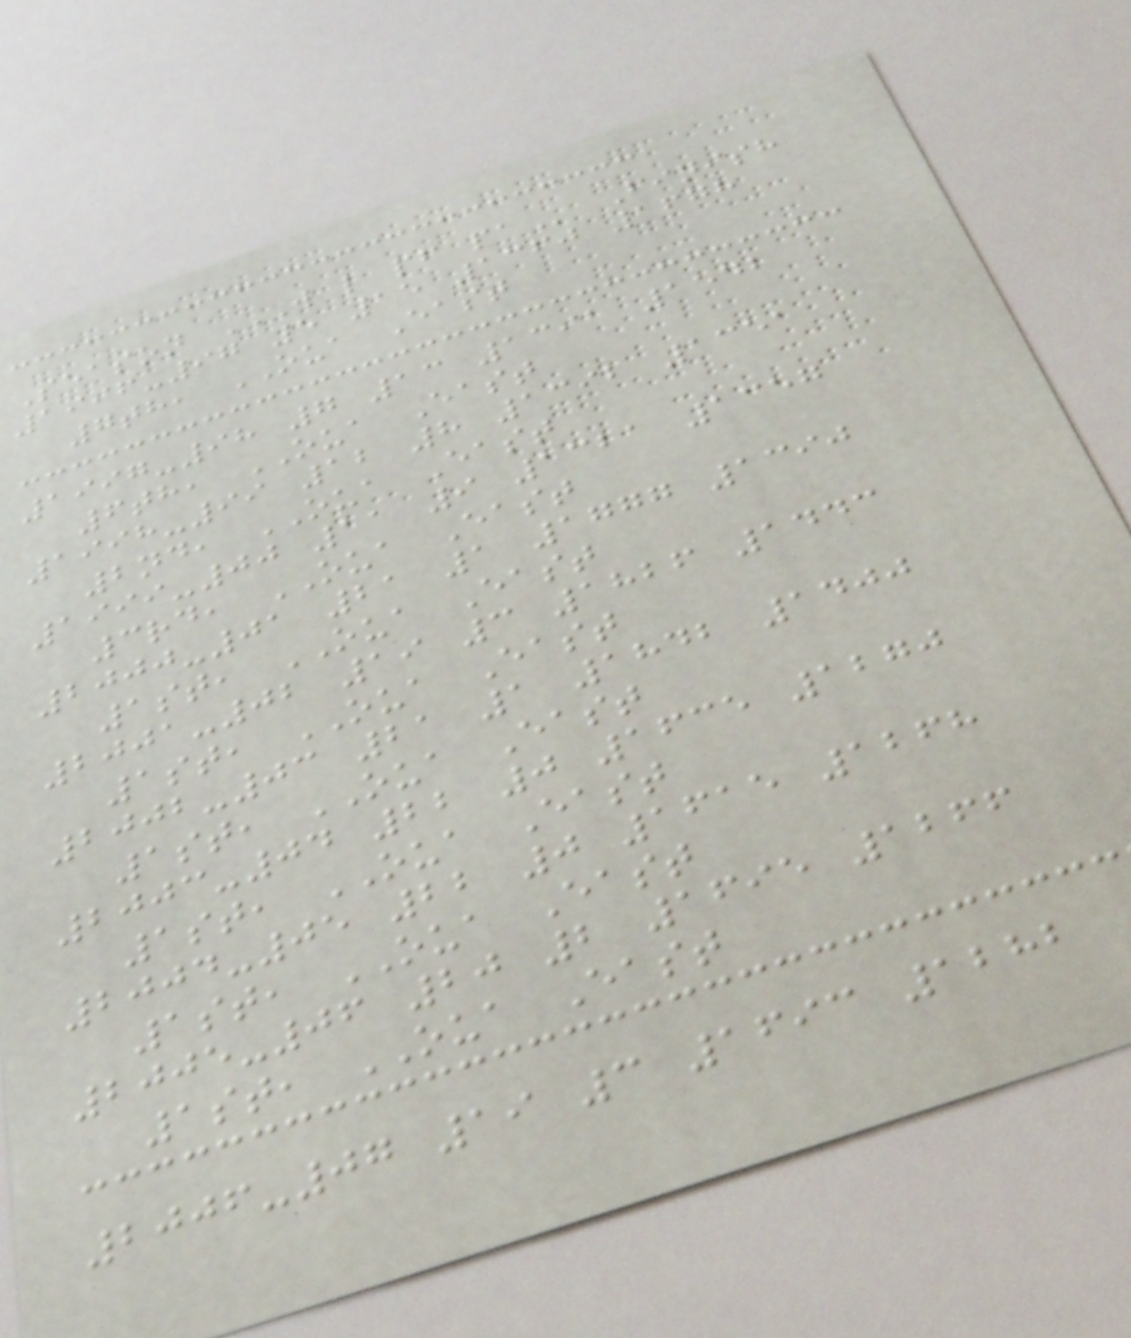Season W L PF PA Finish
1996-97 5 15 1360 1678
7th, OUA East
1997-98 7 13 1391 1542
6th, OUA East
1998-99 12 8 1392 1351
2nd, OUA East
1999-00 11 9 1321 1357
3rd, OUA East
2000-01 21 1 1777 1390
1st, OUA East
2001-02 19 3 1826 1443
1st, OUA East
2002-03 21 1 1842 1400
1st, OUA East
2003-04 22 0 1635 1270
1st, OUA East
2004-05 22 0 1615 1268
1st, OUA East
2005-06 20 2 1695 1266
1st, OUA East
2006-07 19 3 1693 1282
